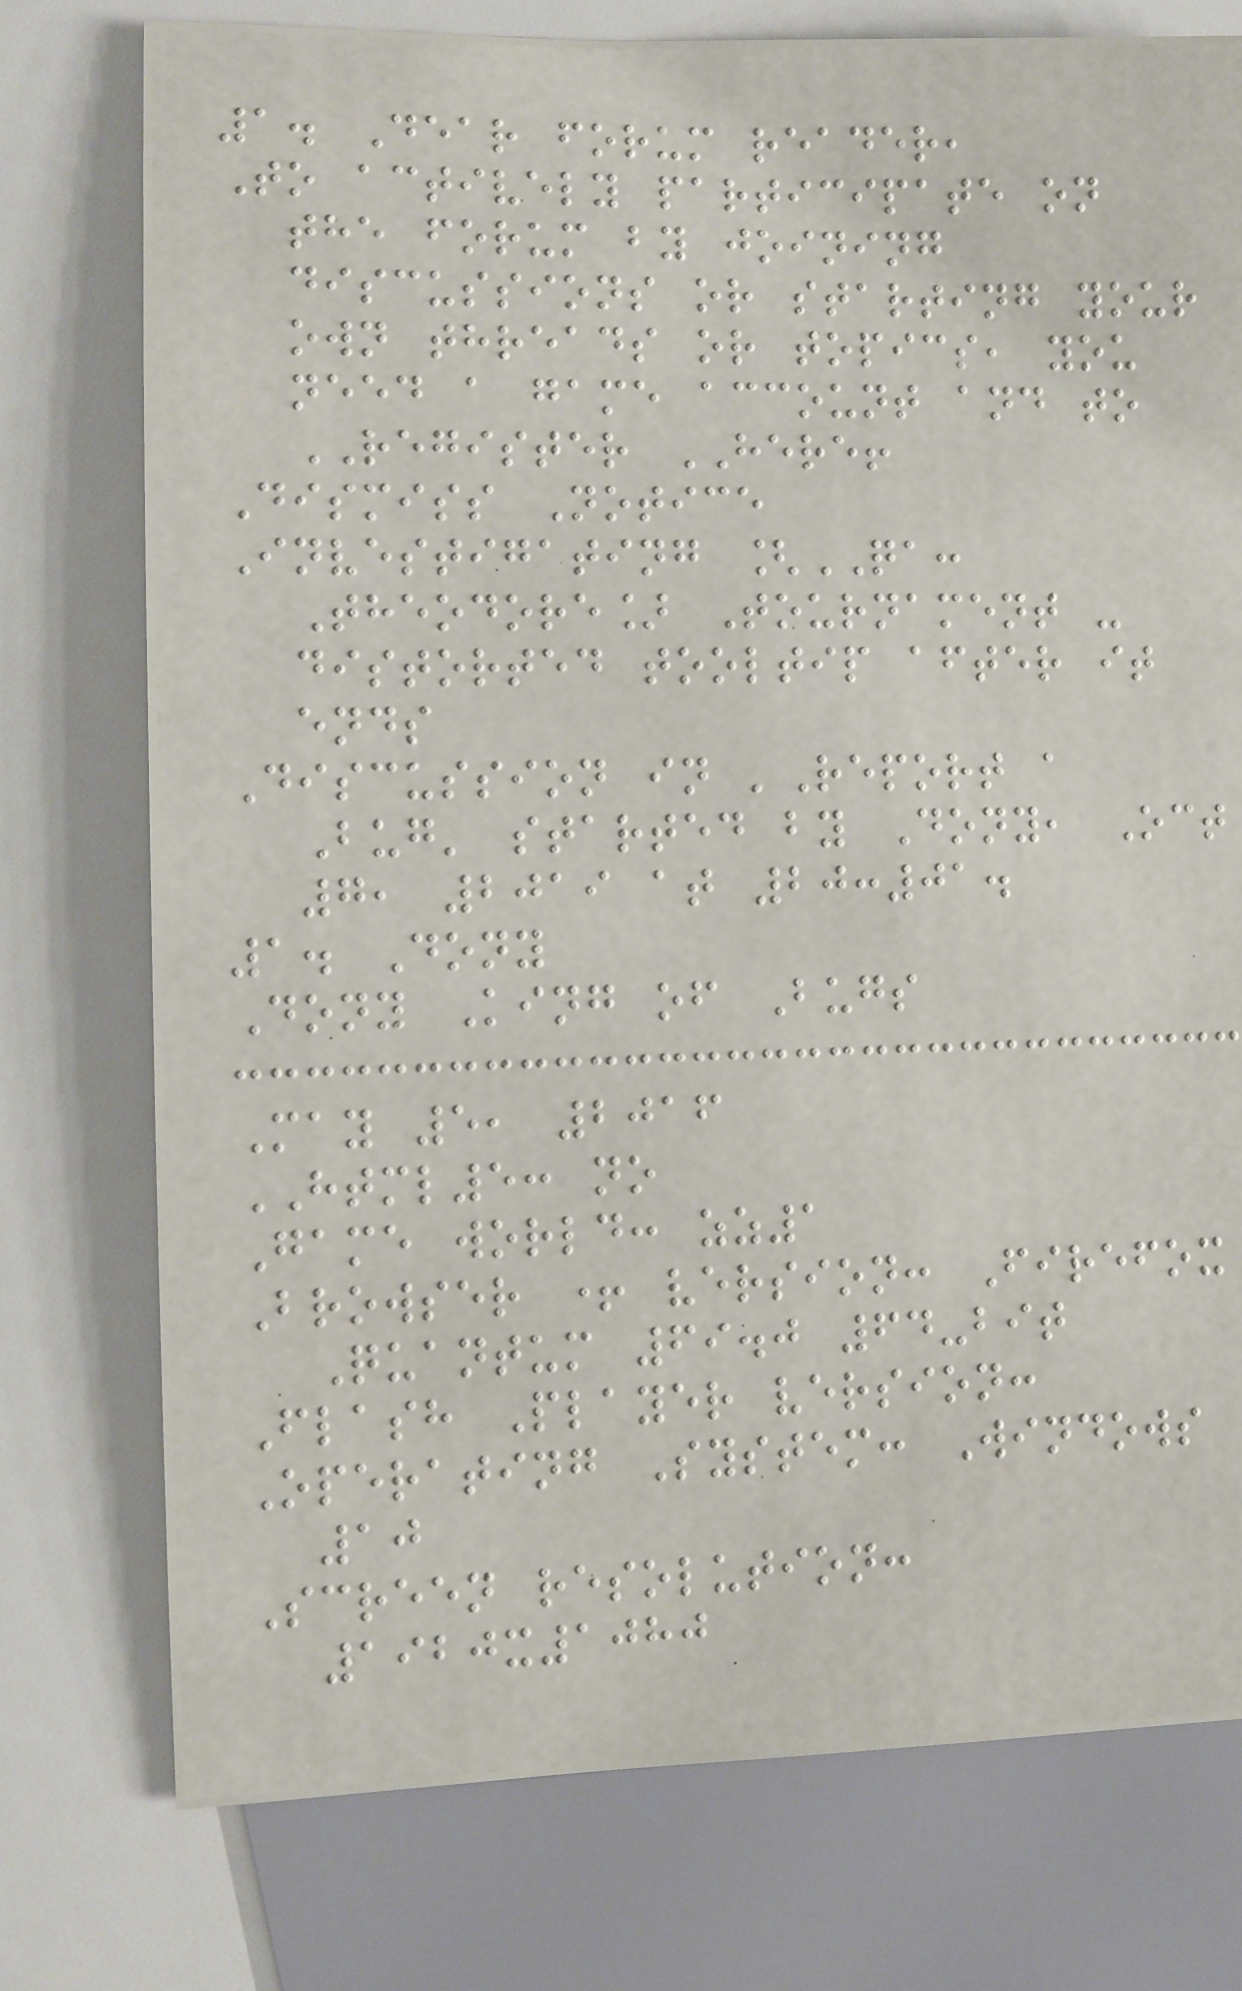1. Dear forum reader,
To actively participate on
the forum by joining
discussions or starting your
own threads or topics, you
need a game account and to
REGISTER HERE!
Dismiss Notice
Investigating [QA:
Theodore] Tournament -
distorted tooltip after it
ends
Discussion in 'Report a
Bug' started by Dony, Oct
7, 2019 at 20:01.
1. Dony
Dony King of Bugs
May 5, 2016
HTML5: no
Game world: zz1
Browser + version: Firefox
Quantum 69.0 64-bit
Flash Player version:
Operating System: Windows
10
Screen resolution:
1920x1080
